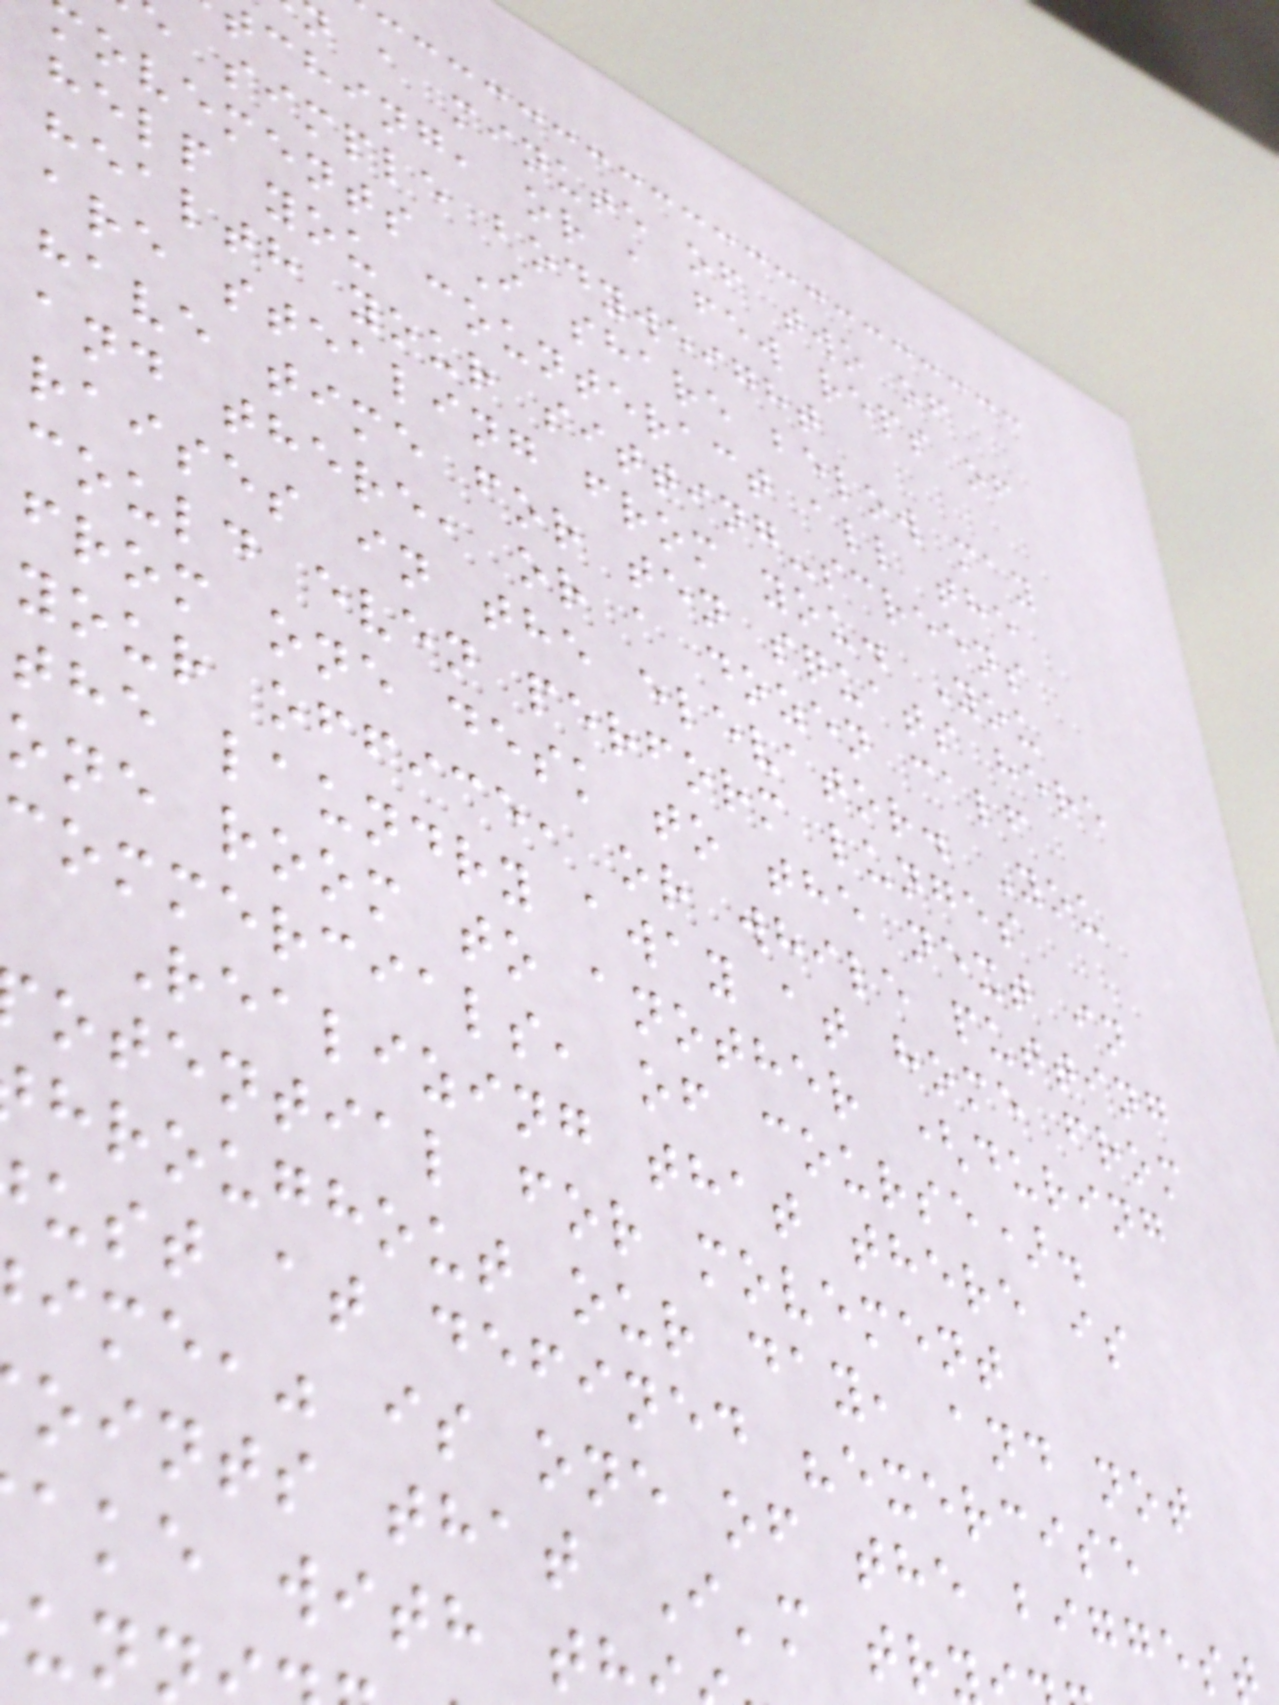a minute of two of
ching, or a few reps of
simple bodyweight
ovements I share below may
help you counteract all the
health your sitting-screens
are stealing from you. You
have time for ten squats here
and there, or a dozen calf
raises in the elevator. You
could even perform lunges
from one desk to the next in
your office, or while putting
the laundry away at home from
one room to another (during
commercials, of course).
Realizing that there is
otential for movement
hroughout our day, and not
ust at defined "exercise
ime," is one of the bigges
oints that I'm tr
ake with t
